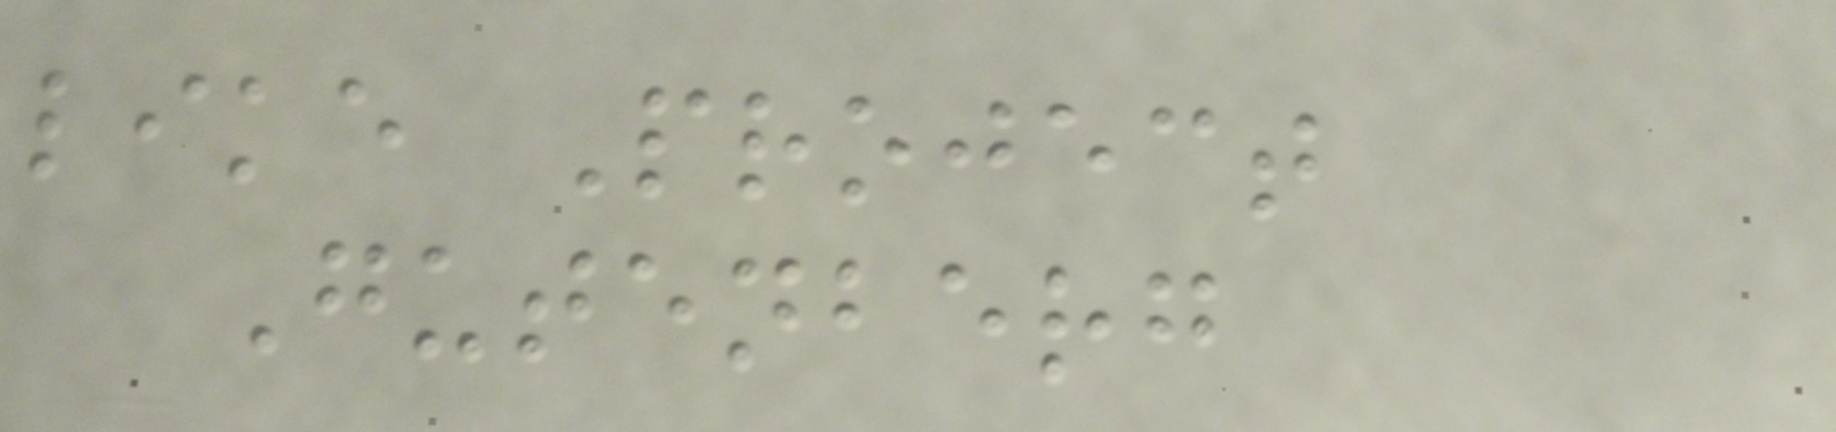like Project
Gutenberg
